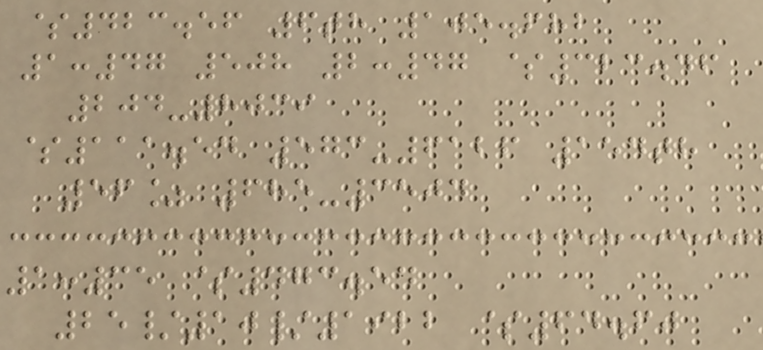$423.56 6th 105.682
1:47 508 2:47 $323.46
204-8039
$111.54 573-6126 154th
56% 685-3504
1:35 $473.54
25/10/1922 $64.60
